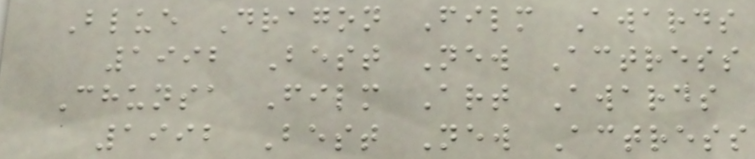Blue Dragon Film Awards
1992 Best New Actress
Chunsa Film Art Awards
1992 Best New Actress
